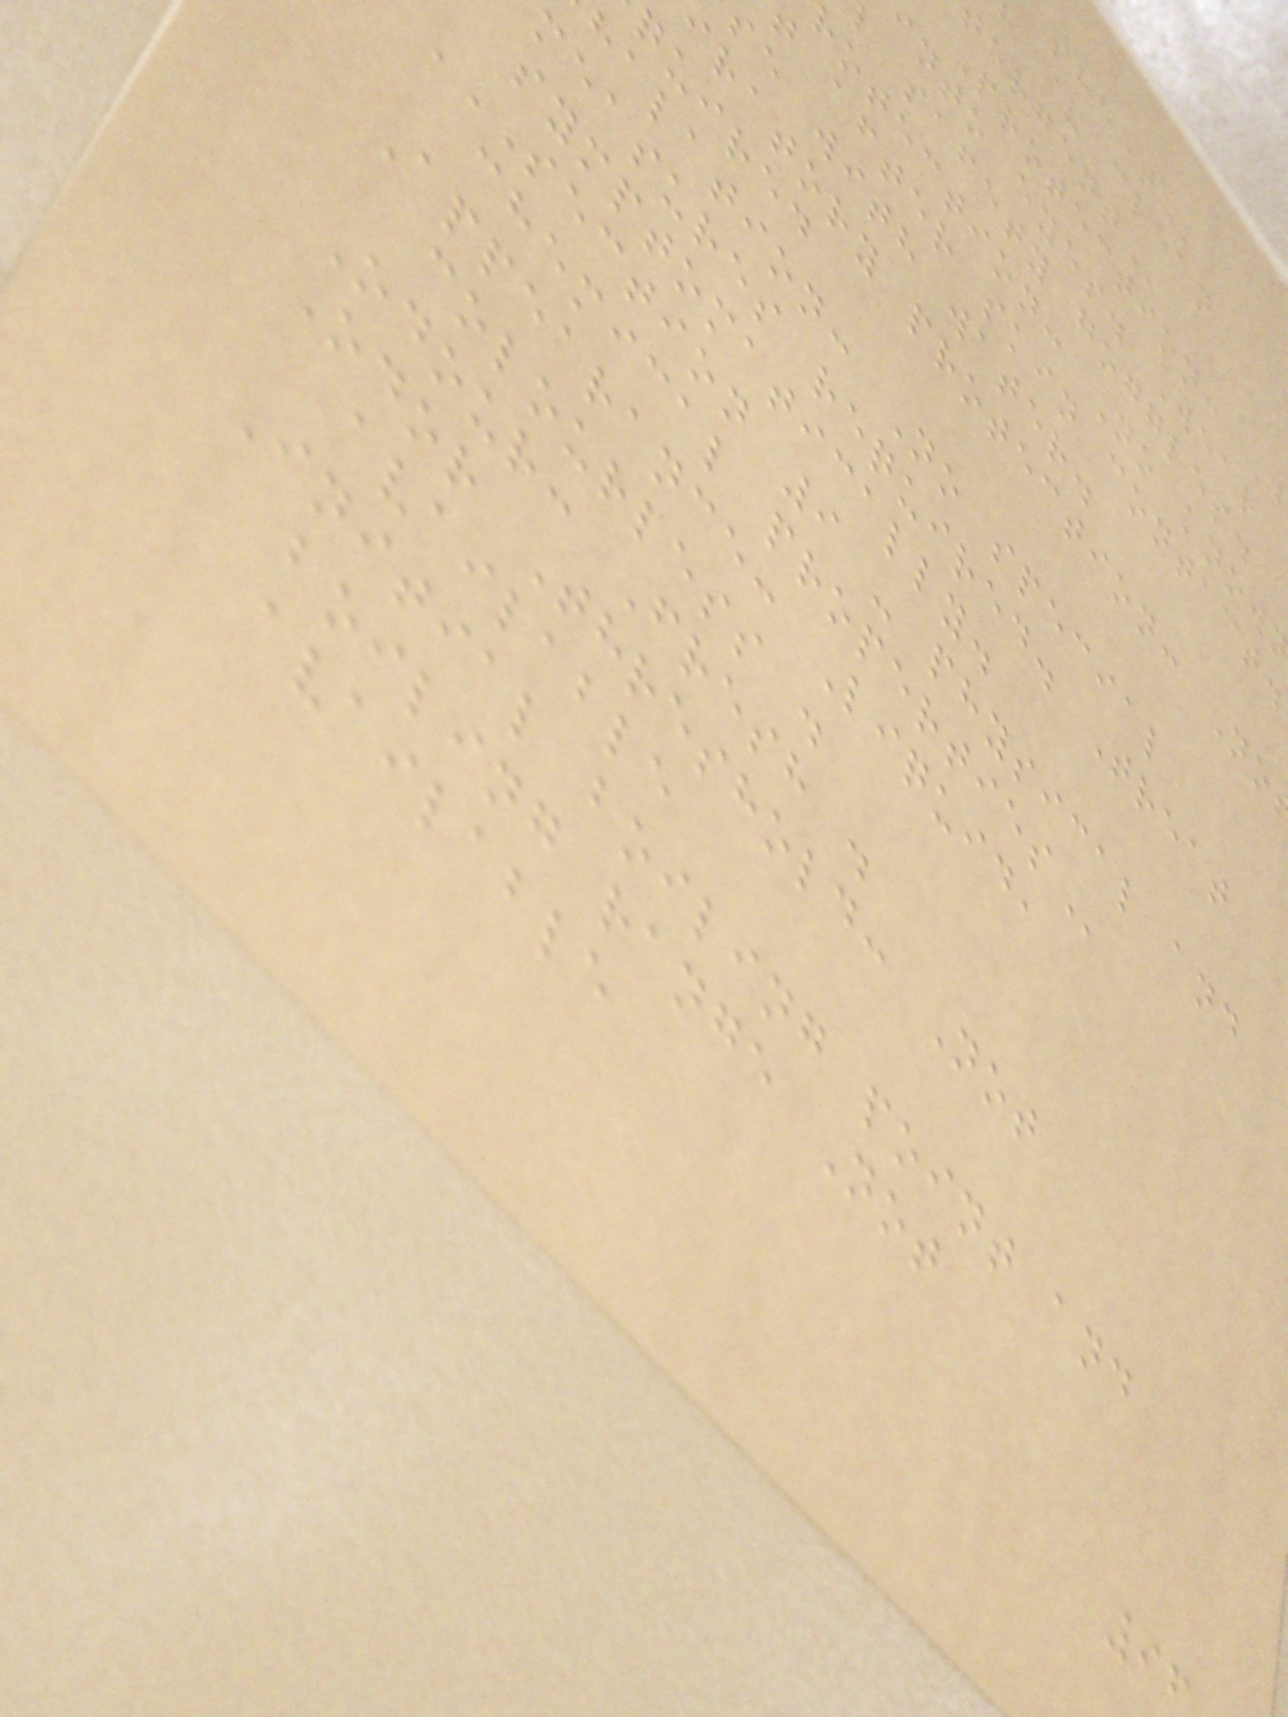& clean
Protection: D
into eyes. Wear
l safety goggles.
rotection: No know
t after skin contact.
se with water.
iratory protection: No
quired
halation: No special
measures required. Treat
symptomatically.
SECTION 9 - PHYSICAL AND
chemical
Appearance: Liquid,
colourless .
Odour: Fresh .
Odor Threshold: Not
available
Initial boiling point and
boiling range Not
available
